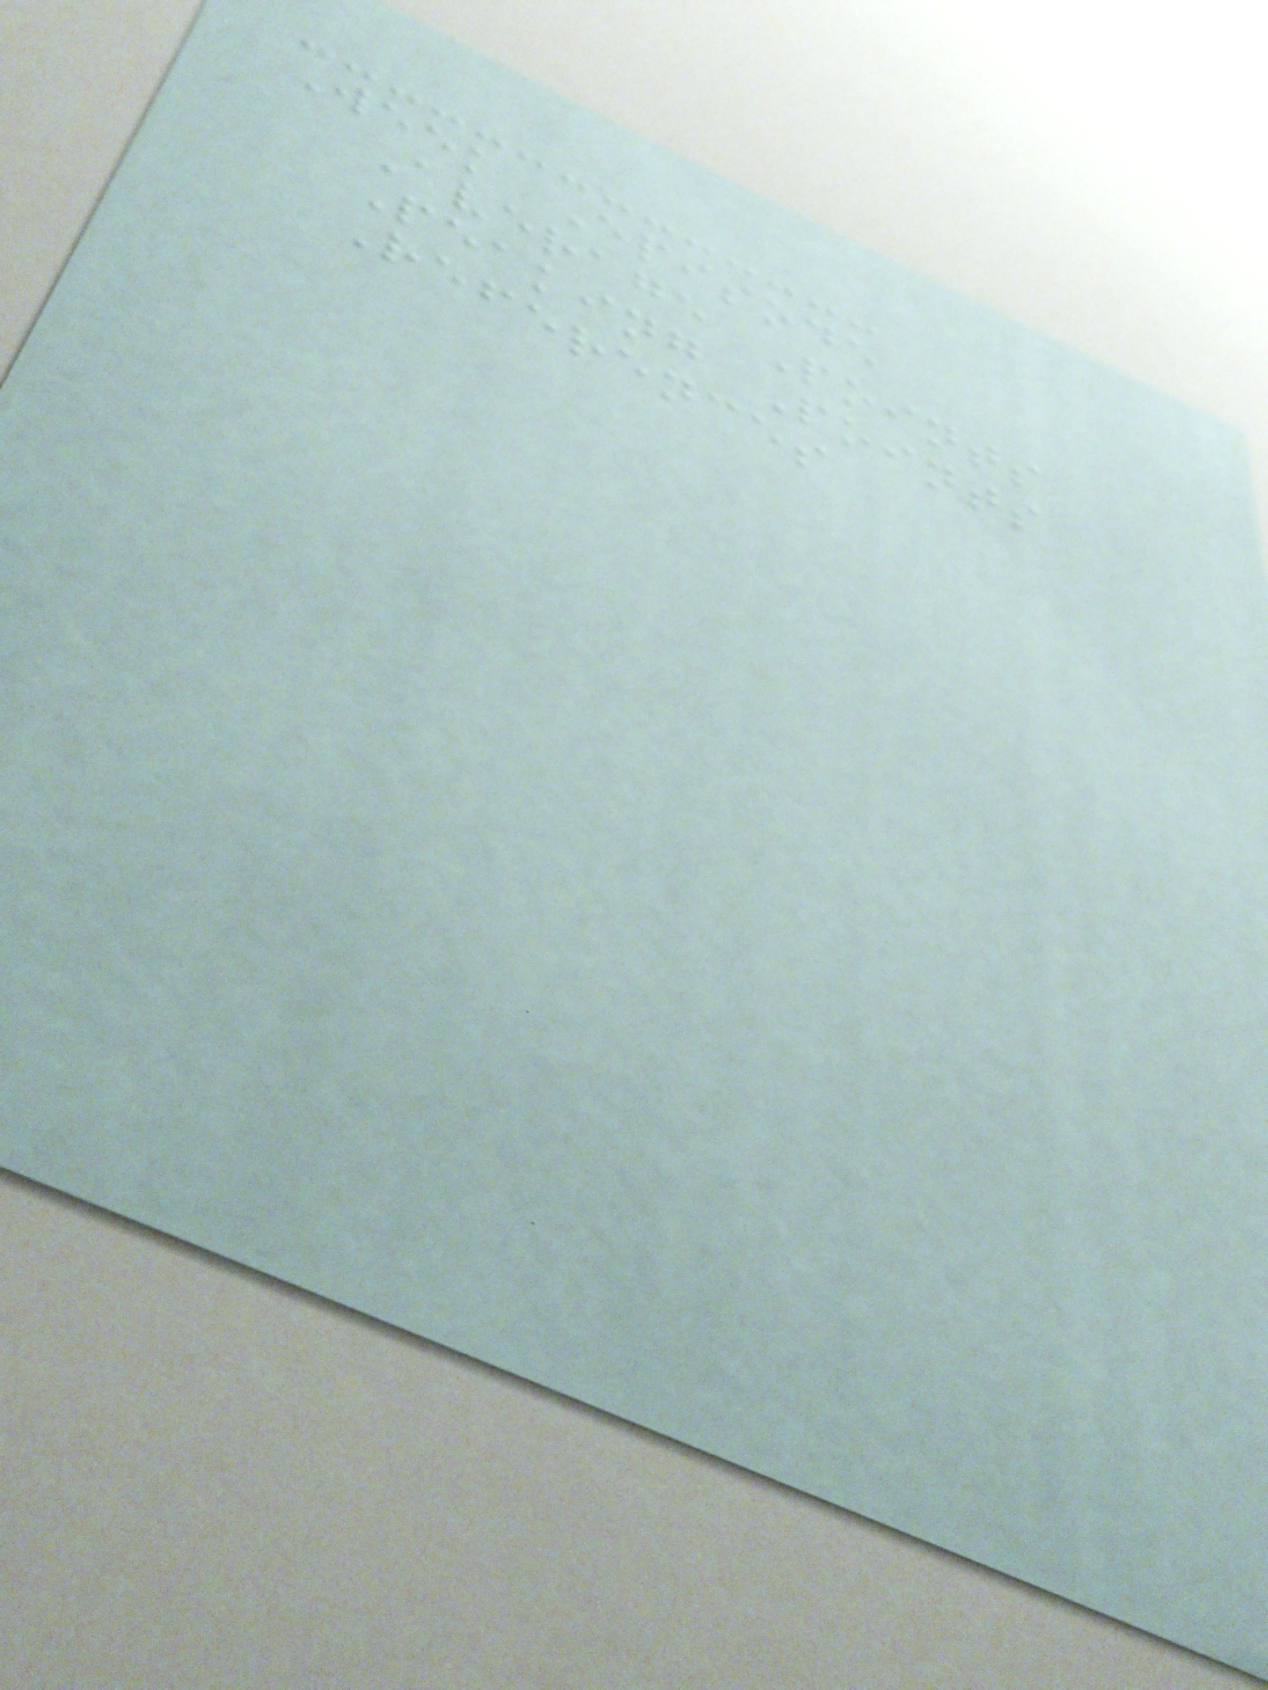Week Episode
Average Points
Peaking Points
References
